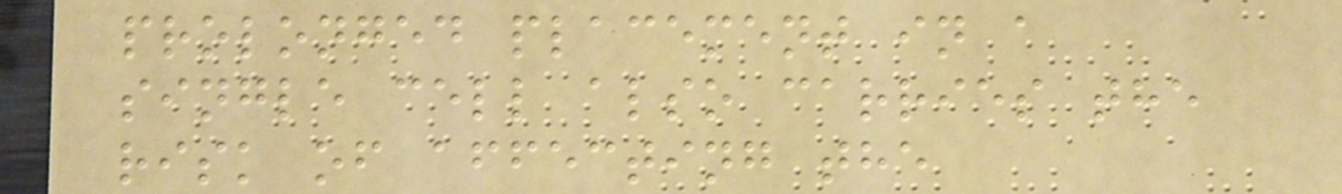prolonged placement in a
single cell also carries the
risk of affecting the
